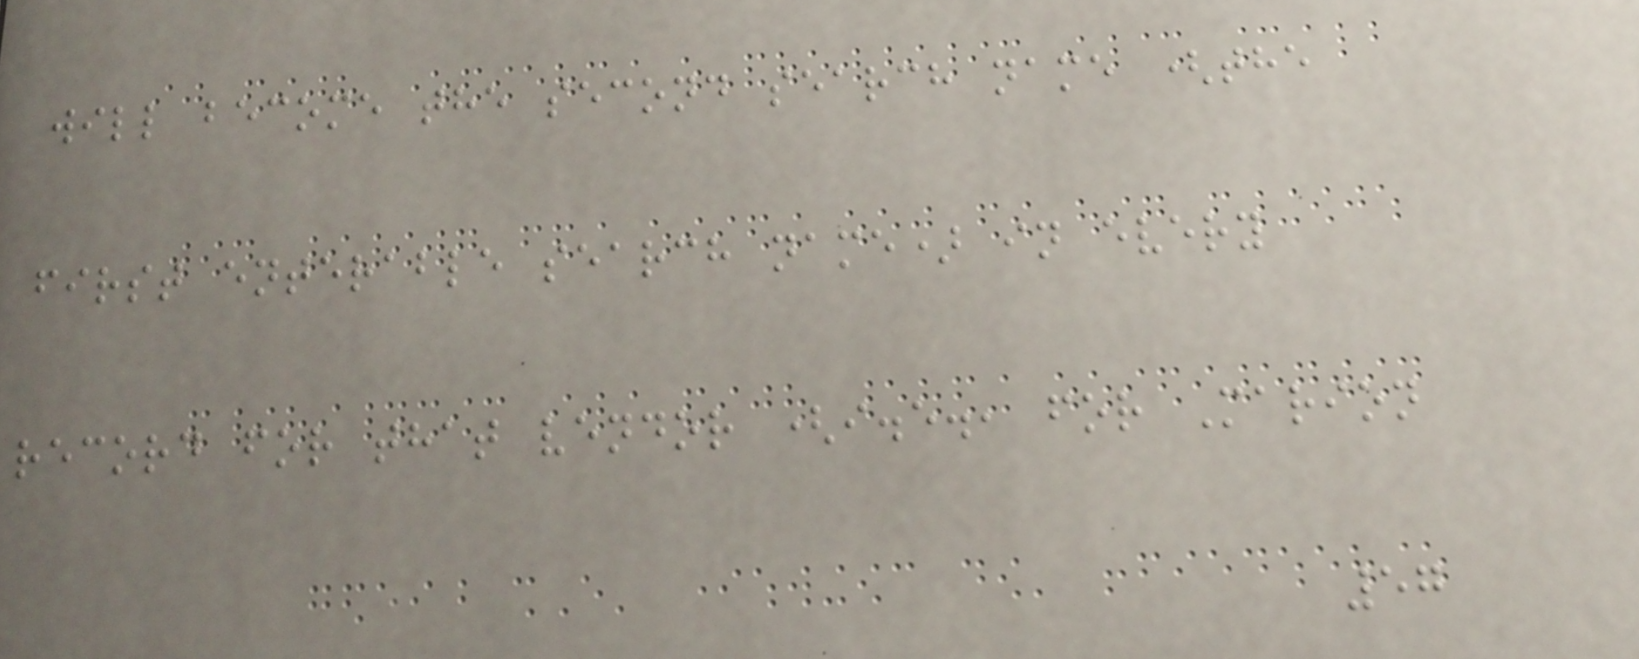will become the second search name (the
first enterable search name) in every
record for that vendor (i.e., for Marion
57
